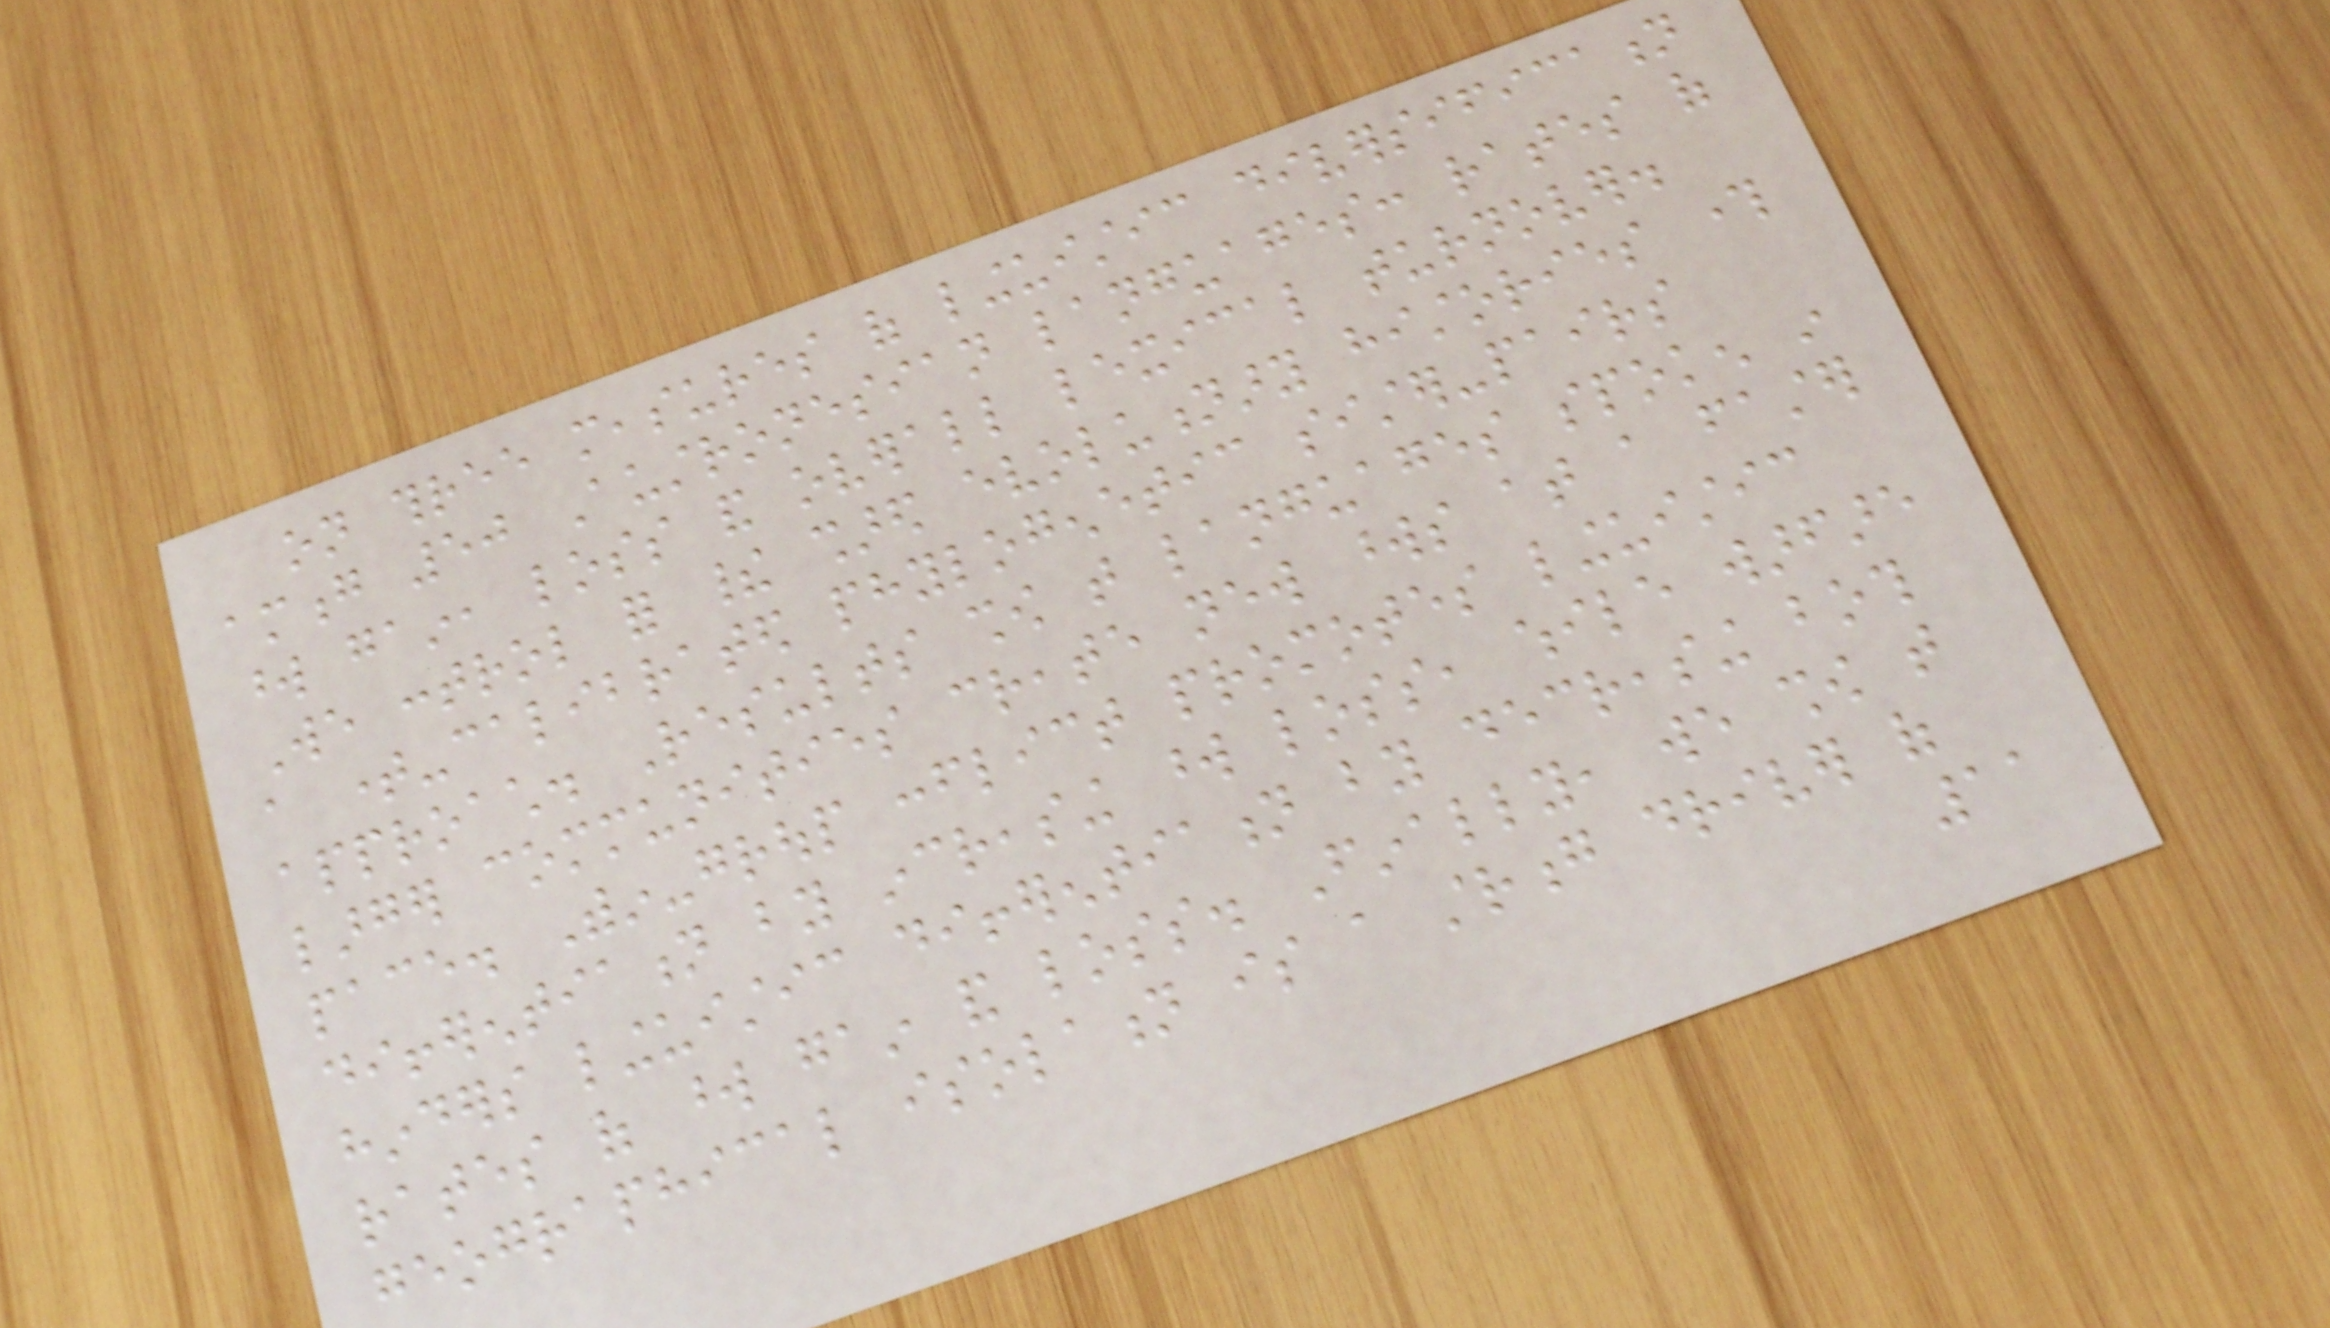on three measures of linguistic diversification
among 50 Austronesian languages: rates of
word gain, loss and overall lexical turnover.
We control for their shared evolutionary histories through
a time-calibrated phylogenetic sister-pairs
approach. Results show that languages spoken in
larger communities create new words at a faster
pace. Within-group conflict promotes linguistic
differentiation by increasing word loss, while warfare
hinders linguistic differentiation by decreasing both
rates of word gain and loss. Finally, we show that
geographical isolation is a strong driver of
11
